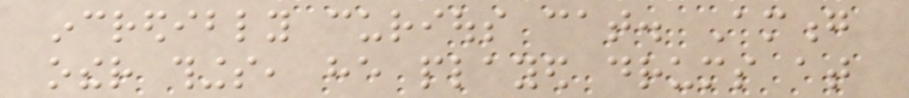incredibly curious cat. Among
other things, he played drums at
